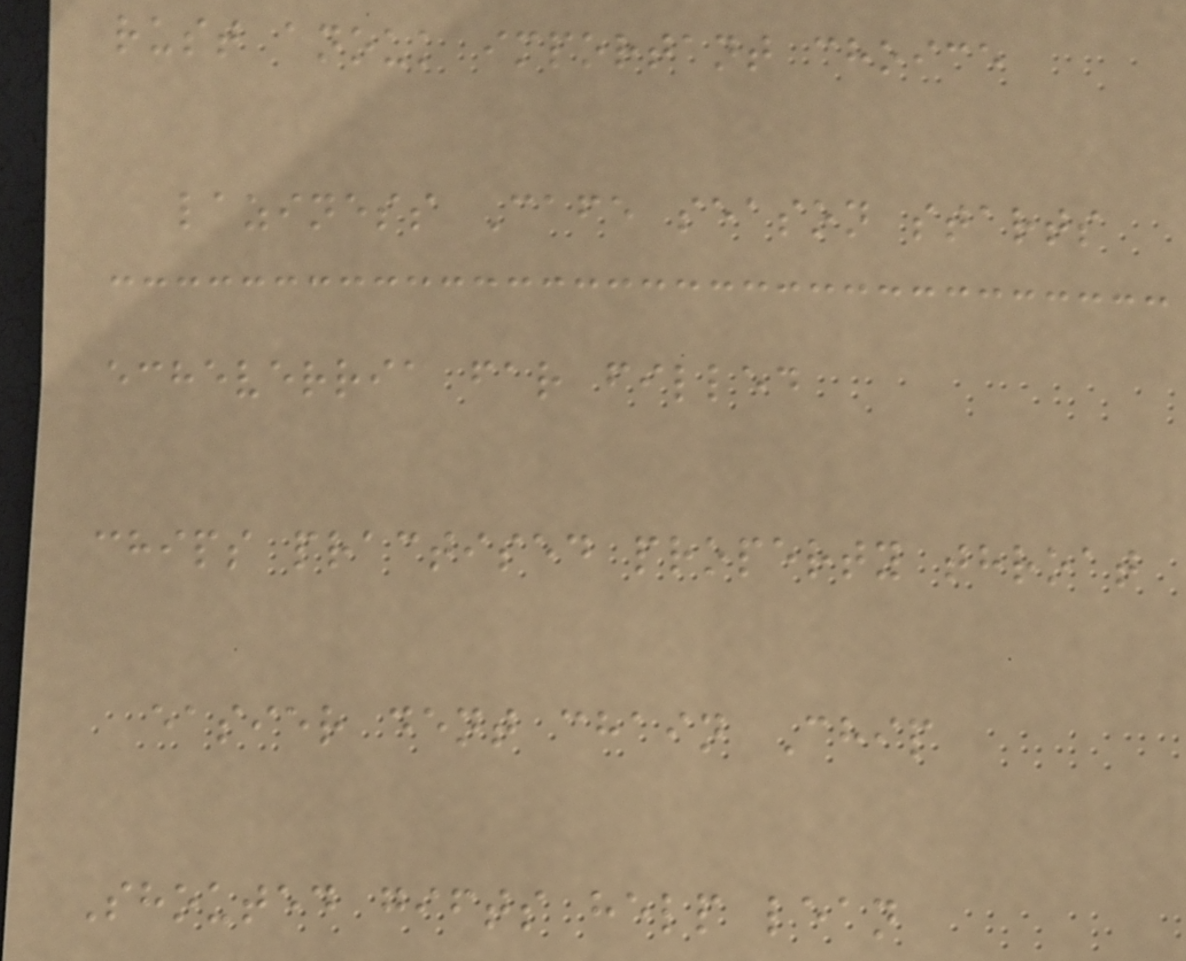rust anouk important choice
laziness Cafe season starts
echeverria far filled
chips practised property throat
easier dent chain Chip
Shouted gifts help lean
